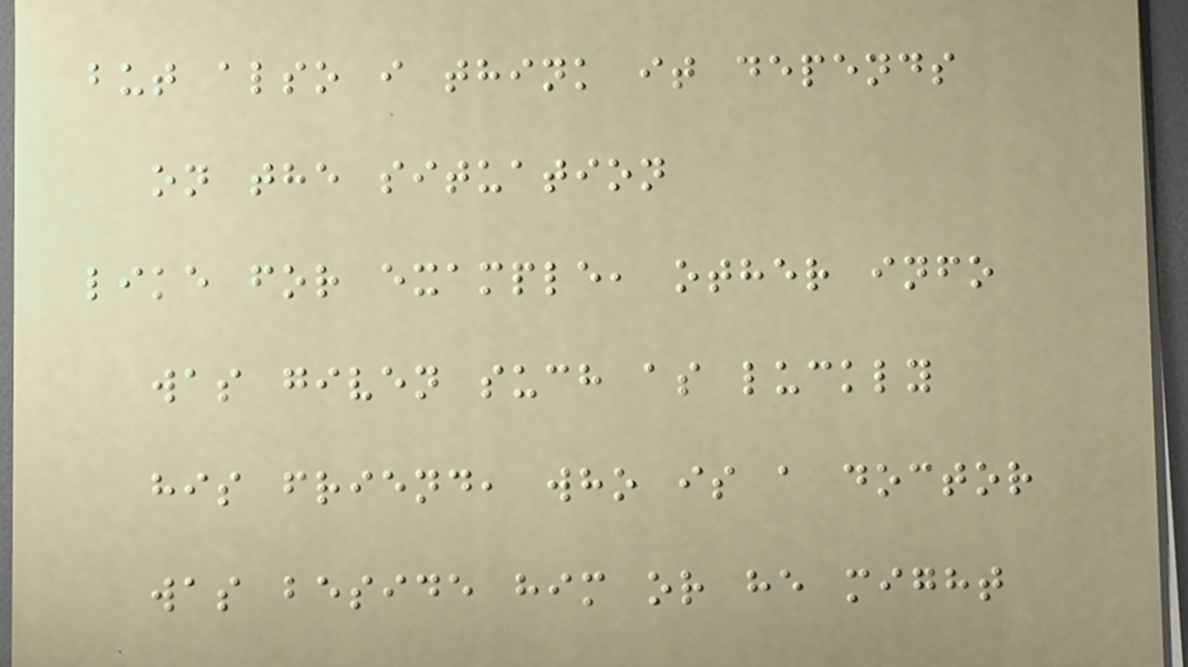but also i think it depends
on the situation
like for example, other info
was given such as luckly
his friend, who is a doctor
was beside him or he might
